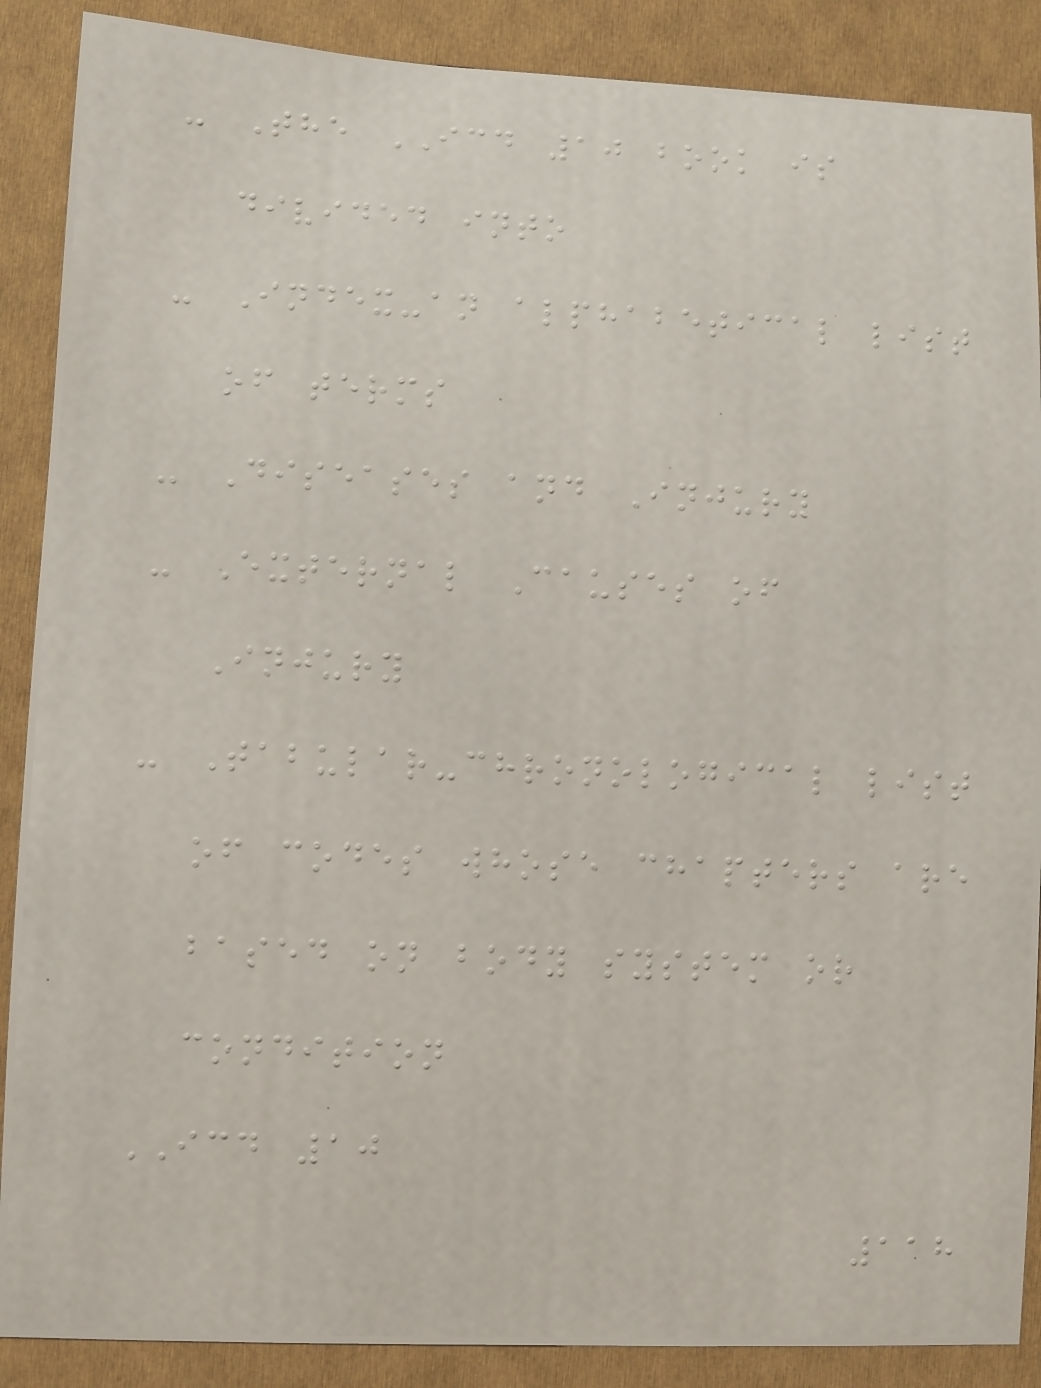- The ICD 10 book is
divided into
- Index-an alphabetical list
of terms
- Diseases and Injury
- External Causes of
Injury
- Tabular-chronological list
of codes whose chapters are
based on body system or
condition
ICD 10
118
